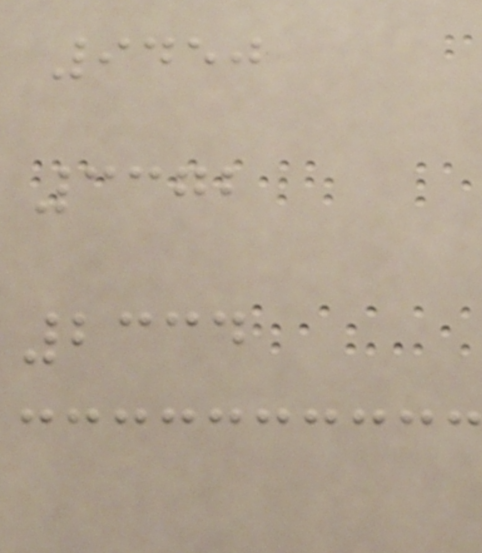9450
3372
2334
